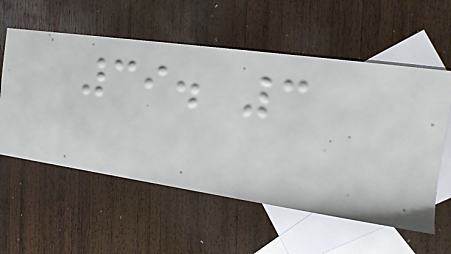39. 3
